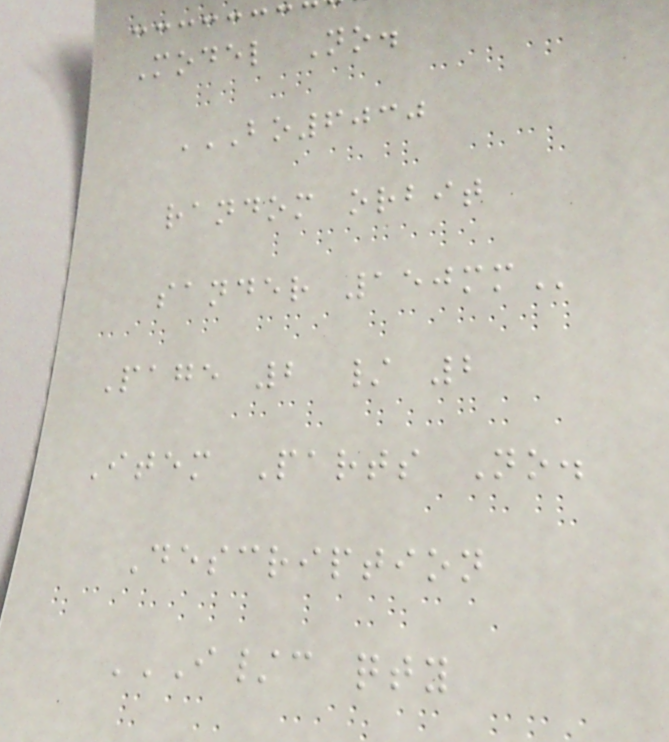Model No.
BO6030
RANDOM ORBIT
SANDER 150MM
Page 2 / 2
Item Parts No.
Description
I/C QTY
